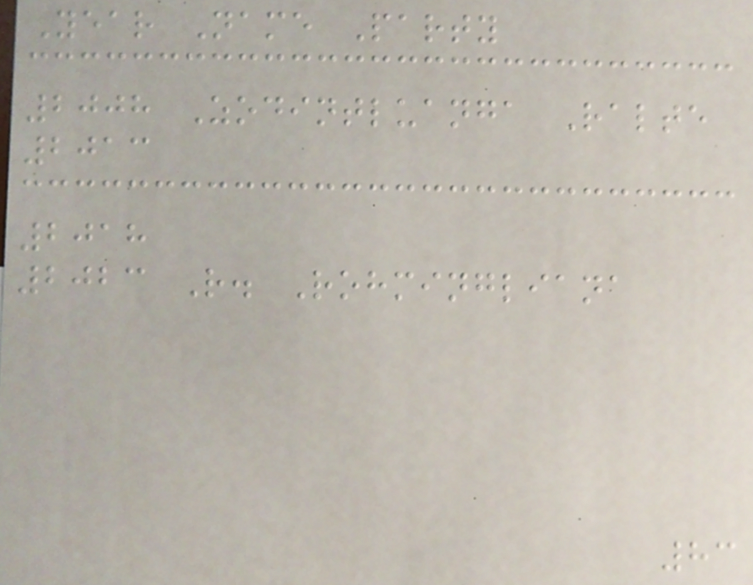Year Name Party
2008 Zodintluanga Ralte
2013
2018
2023 R. Rohmingliana
83
